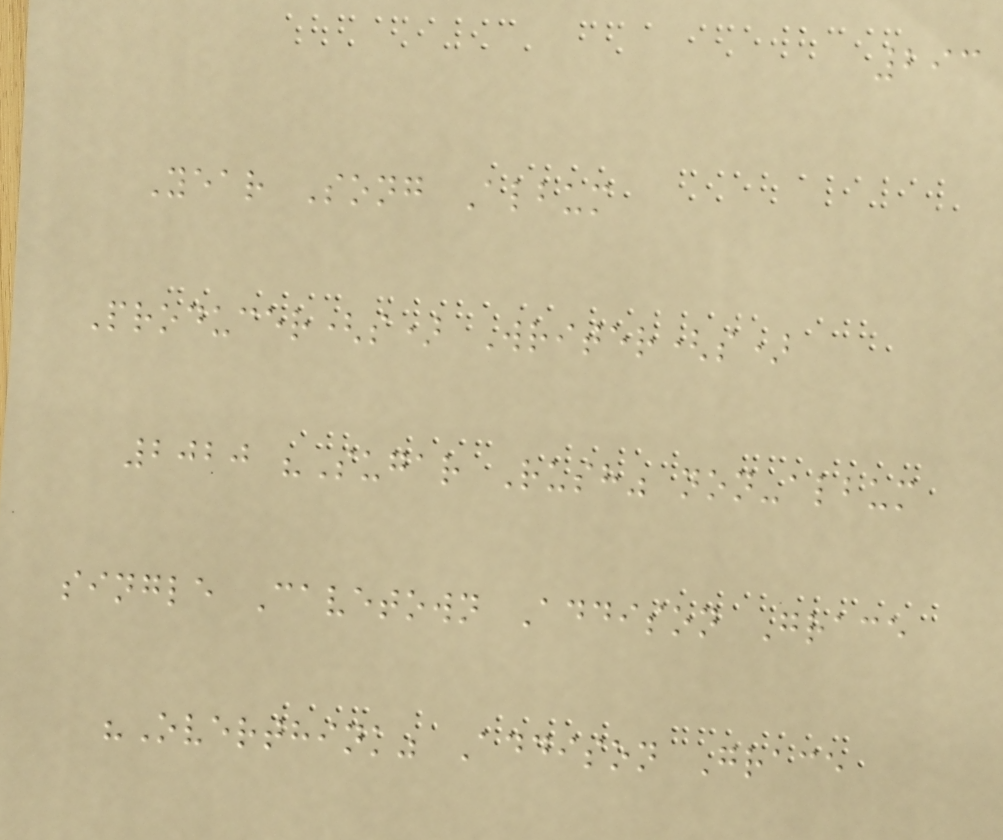293
Year Song Album
Producer(s) Writer(s)
2020 "Sugar Rush" non-album
single Cavetown Addison Grace
"Overthink" Addison Grace
